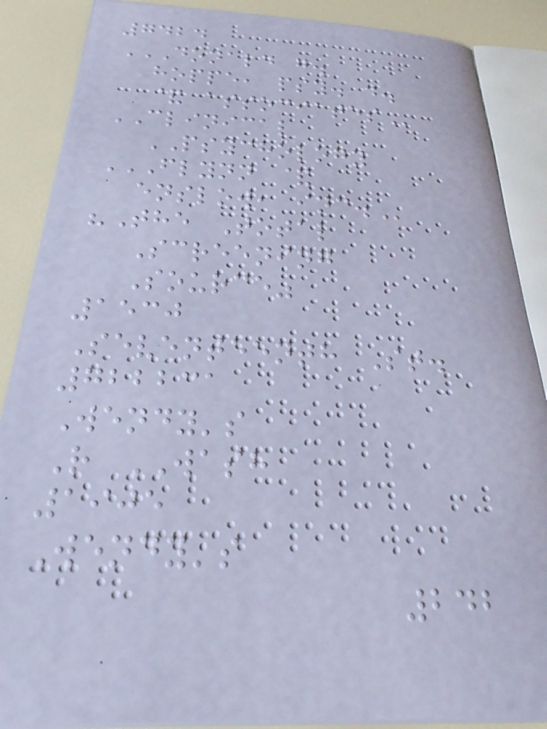7424
DONALD G.
HOPPE, PSY. D.
& ASSOCIATES
CLINICAL
PSYCHOLOGY
FLYNN &
ENSLOW, INC.
"The Total
Screening
Source"
1530
Seventeenth St.
722231
Wendy's
R WASH
1905
Wendy's
242
